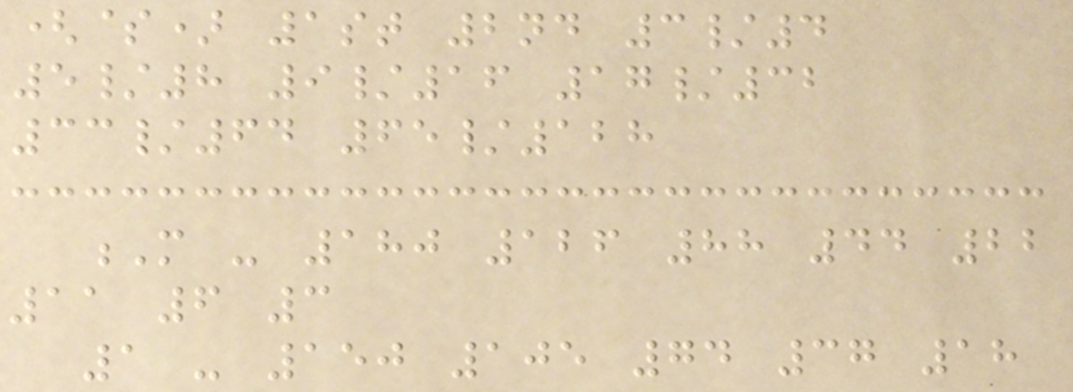($) 1st 2nd 3/4
5/8 9/16 17/32
33/64 65/128
M - 180 126 88 44 22
11 6 3
1 - 150 105 74 37 18
